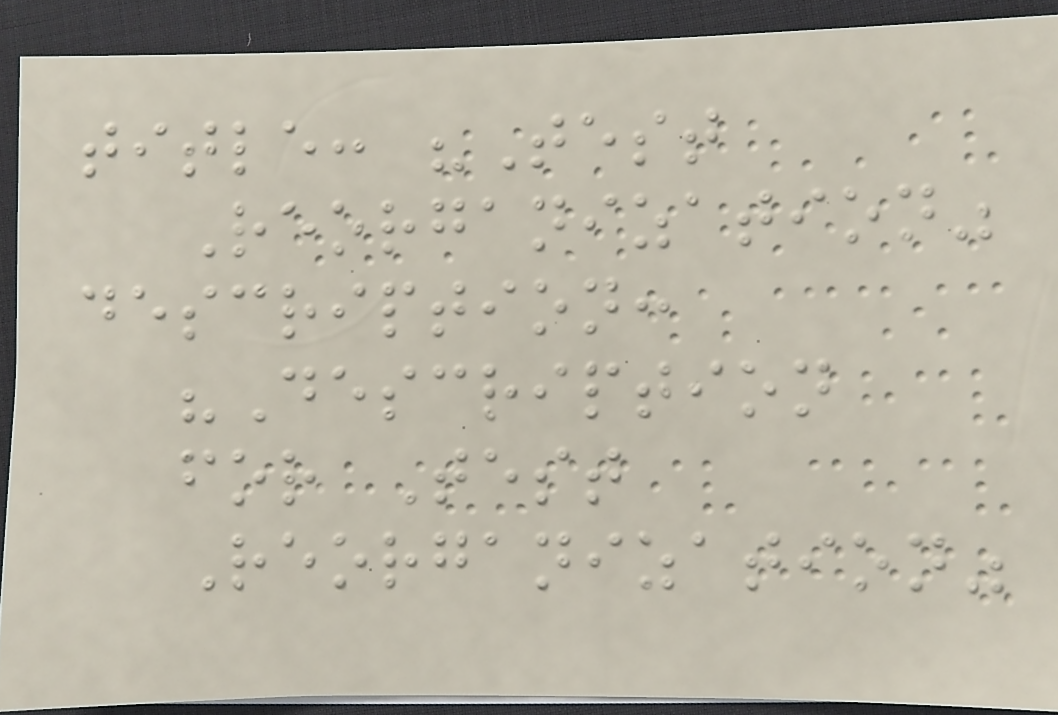title: "Test
Reorganization"
description:
"Description
for Test
Reorganization"
